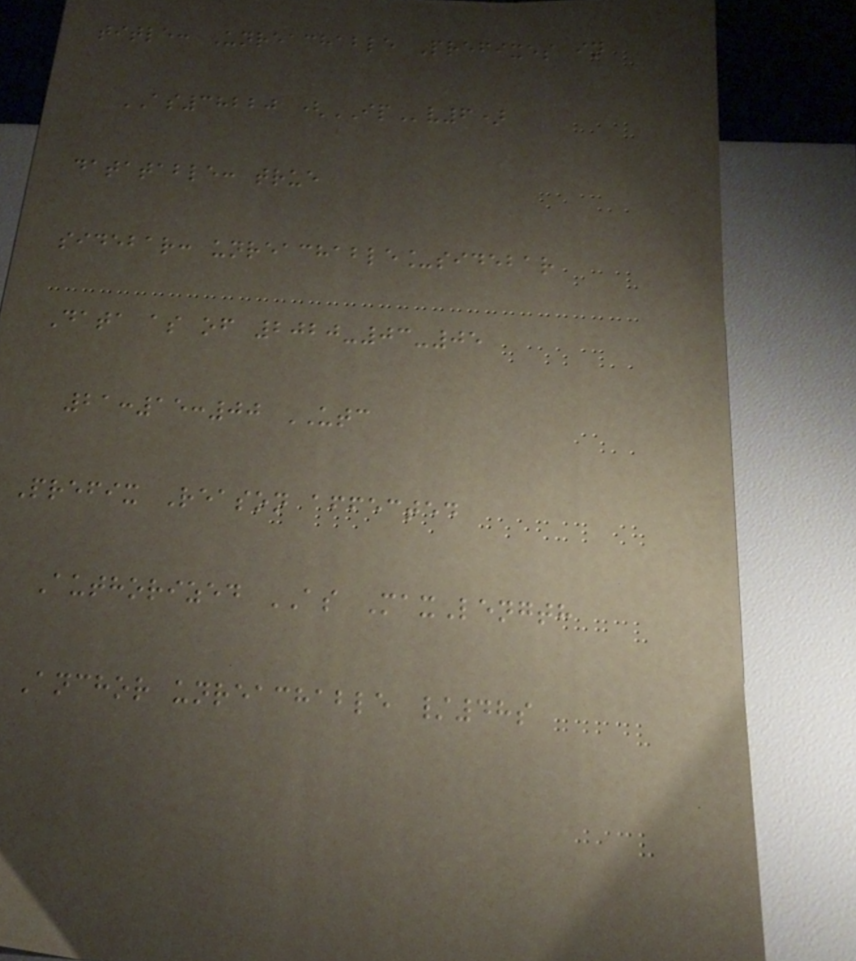title: Unreachable Prefixes in
AS38220 (IPv6)
datatable: true
sidebar: unreachable_sidebar
Data as of 2020-03-05
21:15:00 UTC
Prefix Reason affected
Authorized AS MaxLength
Anchor unreachable /48s
